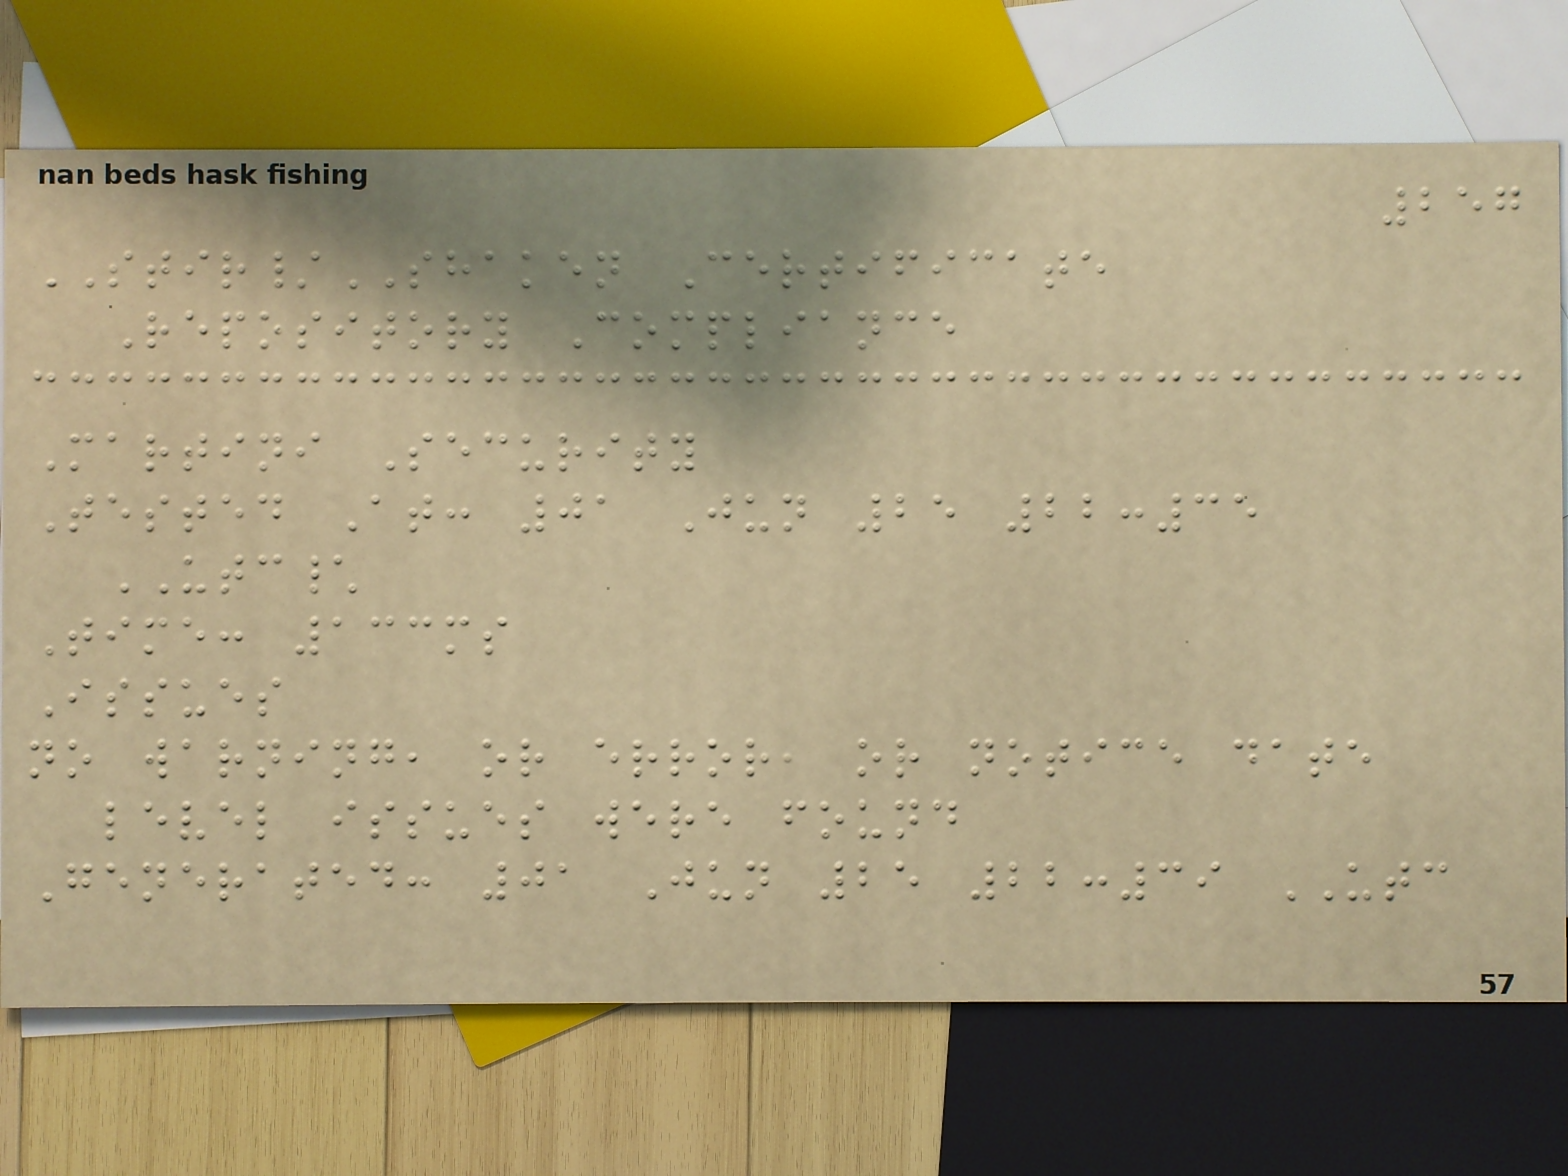257
STIR/SHAKEN Certificate
Repository Compliance
Martini Security
Tested At: 01 Jun 25 22:35
UTC\
Time: 133ms
Issues
no warning, or error, or notice date
level issues were found
Generated: 01 Jun 25 22:39 UTC
